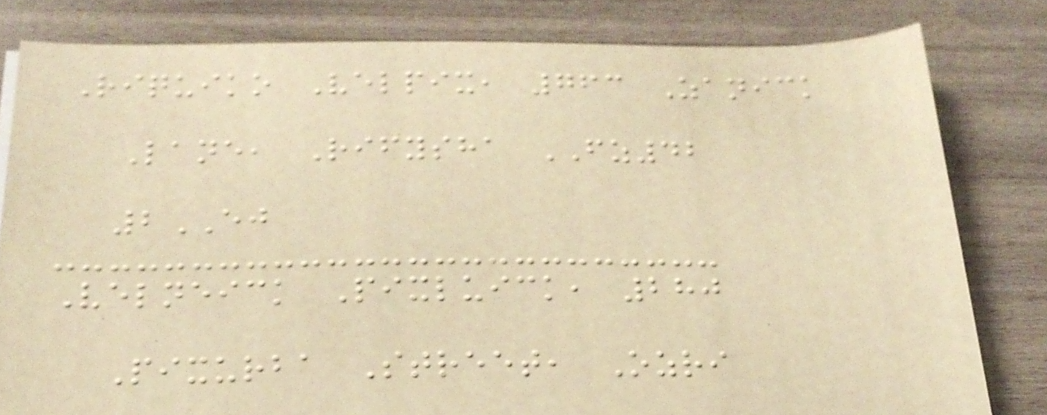Riquiko Velpix, 763 Zanick
Lane, Rifysha FZ42
2EJ
Velneick Pixluick, 280
Pixurba Street, Ozri
